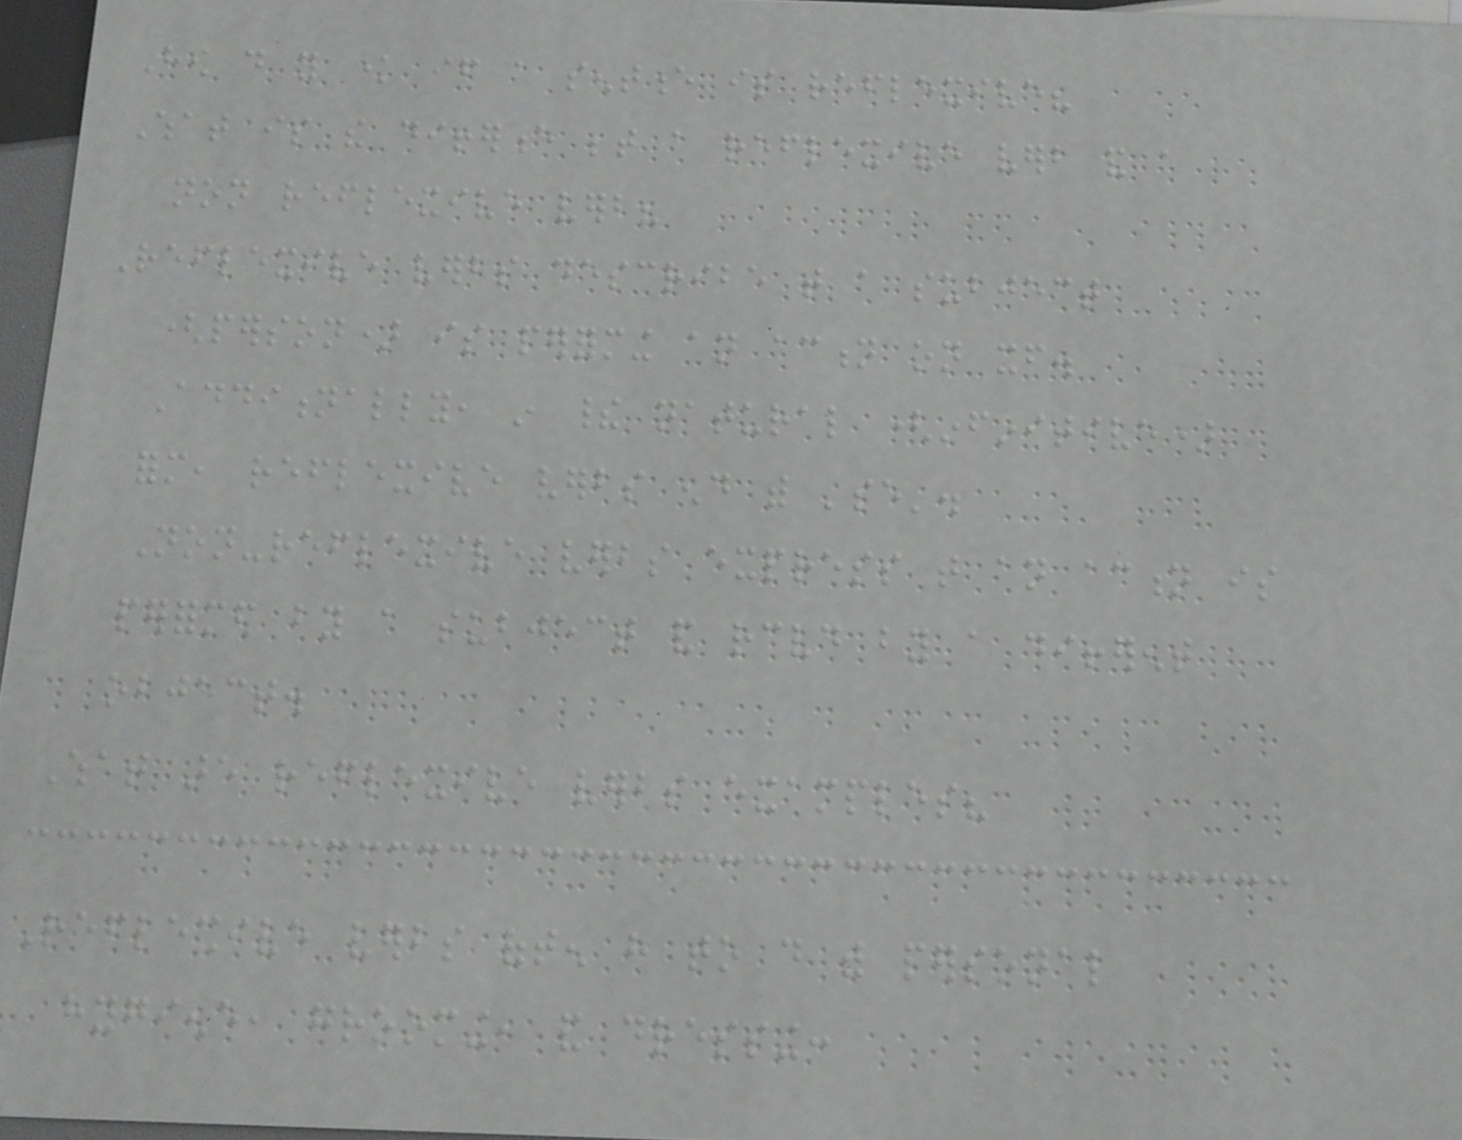How do you know if a sentence is reflexive?
What is the difference between a reflexive verb and a
non reflexive verb?
Reflexive verbs describe that a subject
(person) is performing an action on itself.
Additionally, in their natural (infinitive)
form, reflexive verbs end with 'se'.
Non-reflexive verbs express that an action is
performed by a subject and received by a different
object.
What are reflexive verbs examples?
Reflexive verbs often have to do with personal
hygiene, grooming, and dressing:
